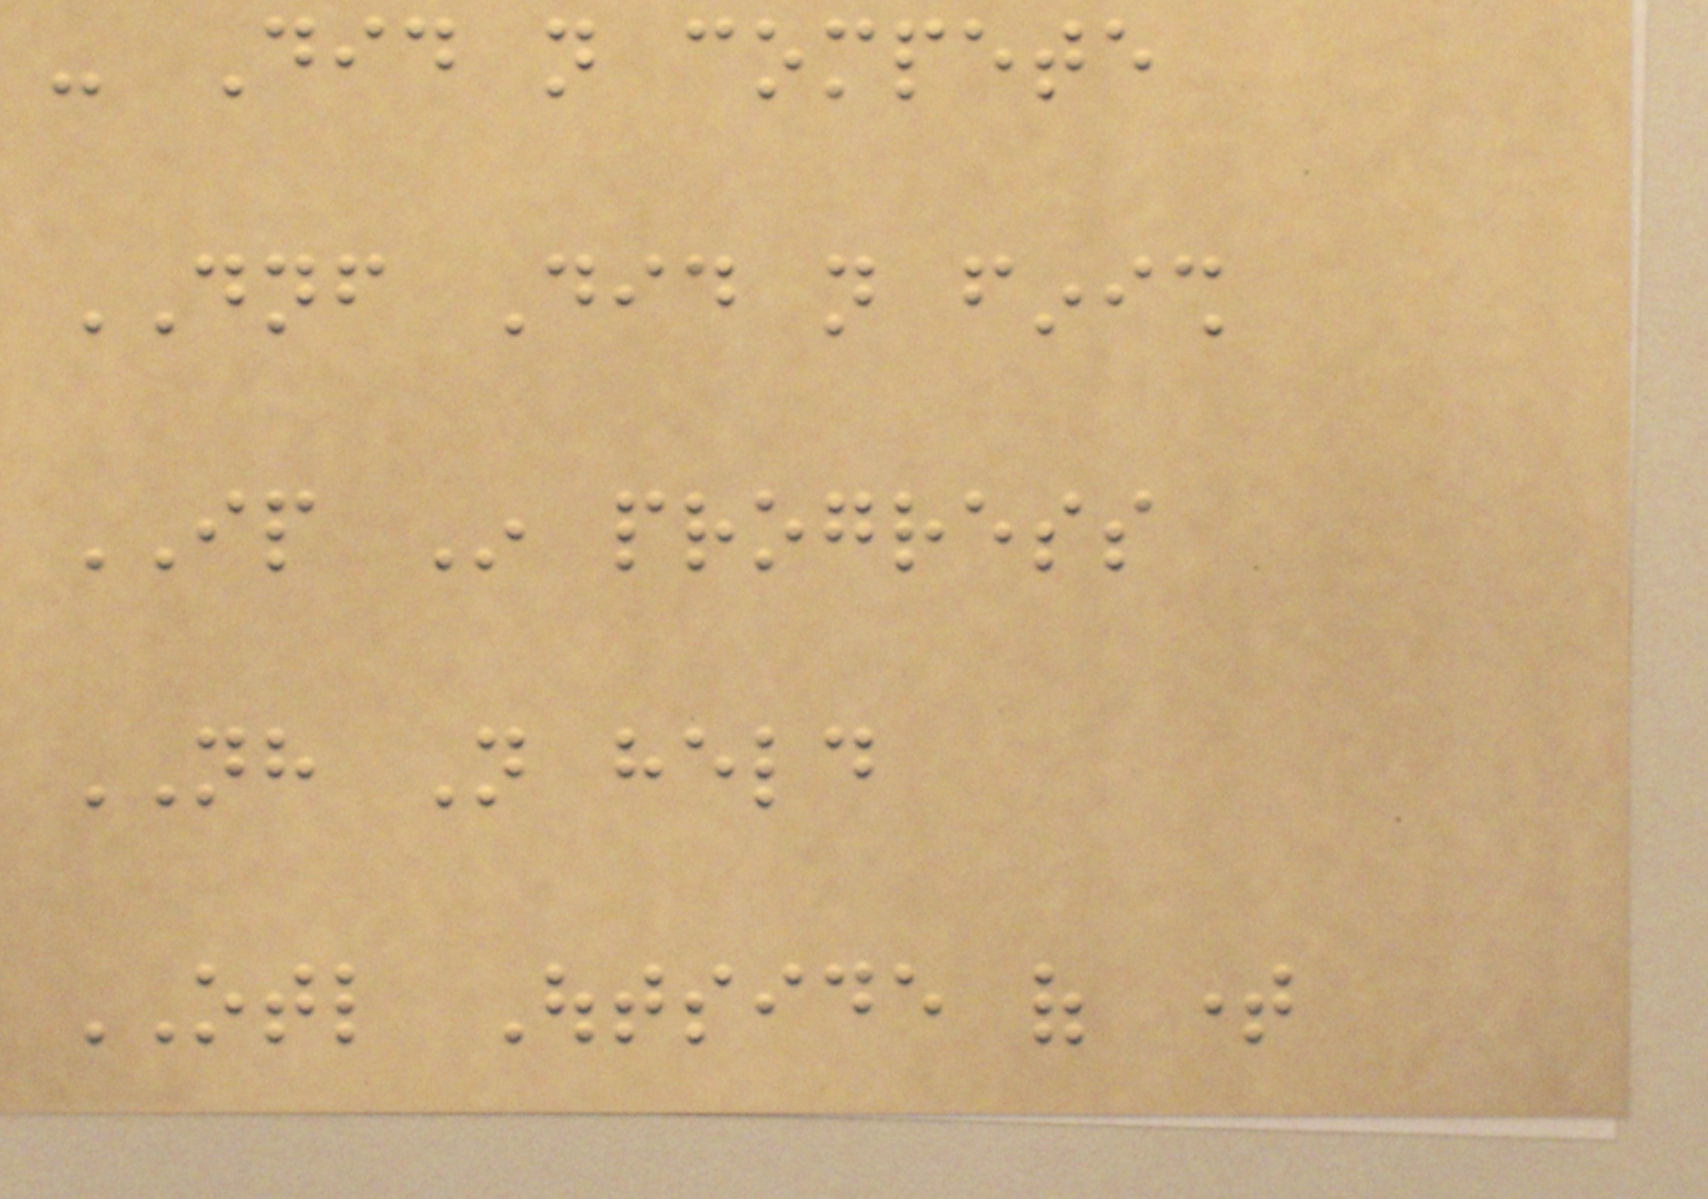- Did not compete
DNF Did not finish
IP In progress
NH Not held
OTL Outside of time
